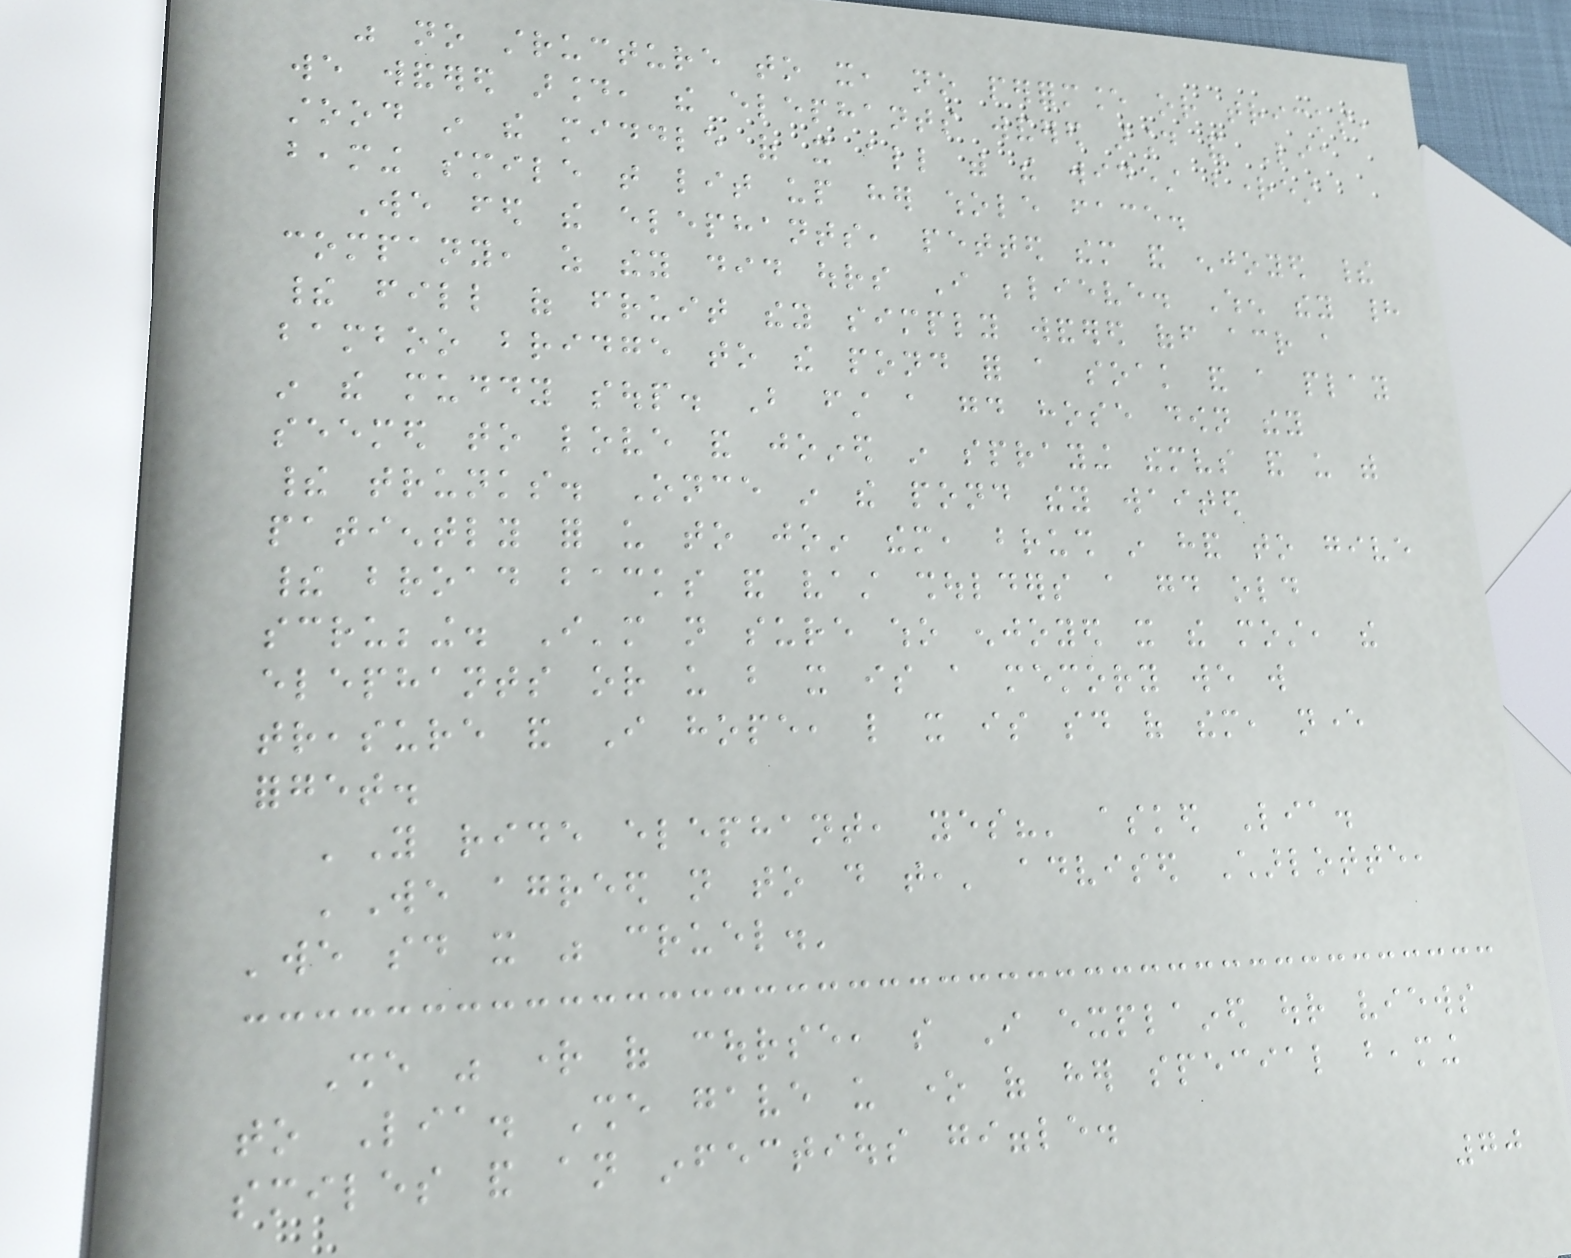was no structure to it, no performance or tricks,
we wandered around, the elephants wandered around and Lia
stood in the middle of it all with the widest brightest
beaming smile that lit up her whole face.
We fed the elephants, petted them and enjoyed their
company, as they did ours I believe. When they had
their fill of fruit they simply wandered off across a
bamboo bridge to the pond for a soak and a play
in the muddy soup. But first a good hose down they
seemed to love and joined in spraying themselves and us with
their trunks. Once in the pond they waited
patiently for us to join them, brush in hand to give
their broad backs and vast shoulders a good old
scrubbing. I'm not sure who enjoyed it the most, the
elephants or us but it is a memory we will
treasure and I hope, like it is said of them, never
forget.
'You ride elephant, yes?' asked Lia.
'We agreed not to do that,' advised Charlotte,
'we said it was cruel.'
She was right of course, so I explained our views
to Lia. She gave us one of her special beaming
smiles and an infectious giggle.
70
